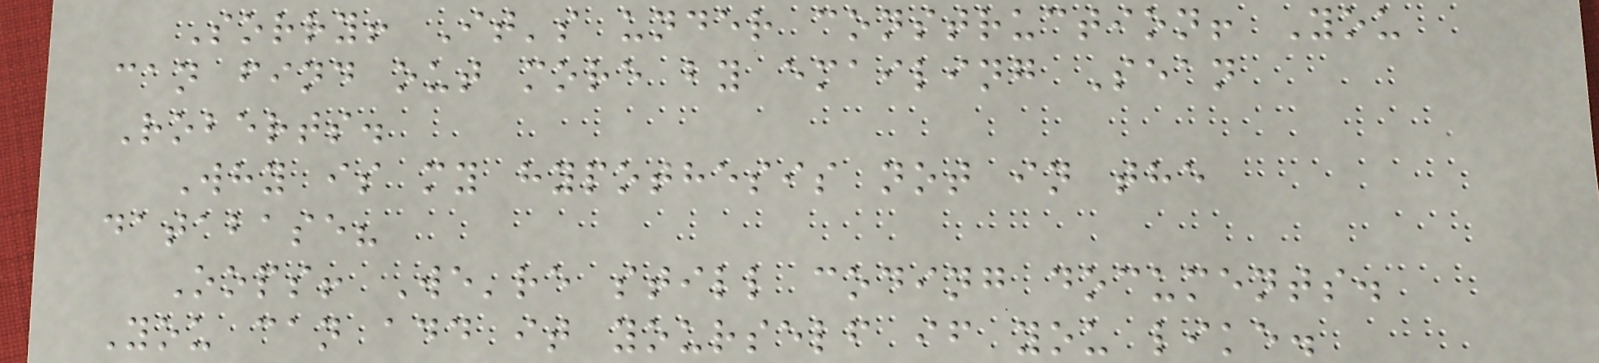Sorry! It's under construction! You
can find out more by emailing Sean
Roberts.
Why is my hypothesis not in the
database?
Oops! We're still coding documents.
You can add it yourself if you like.
